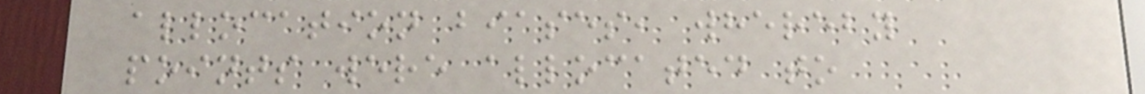allocation biases, whereby
points were allocated to
